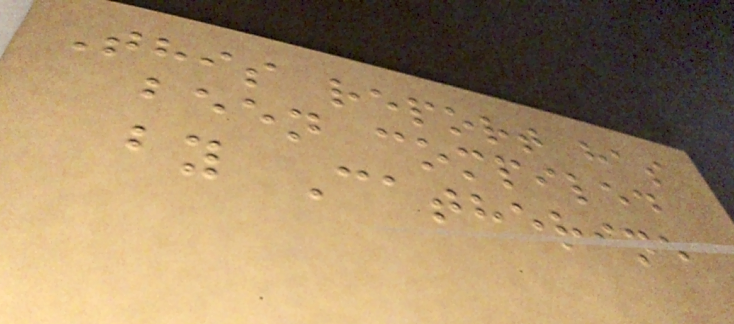This report has
been compiled
by Catherine
